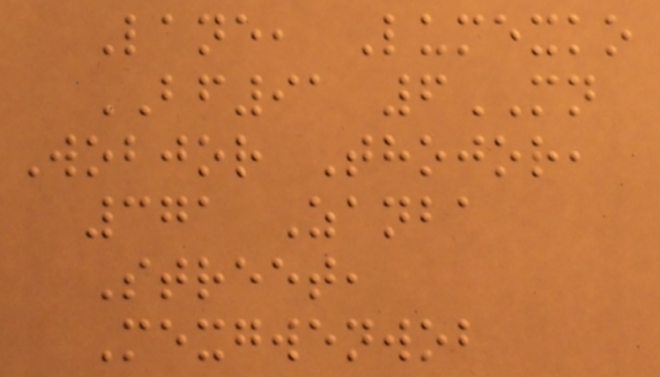Lane, Lumexko
BF91 6MN
Wobjor Thojor,
371 Zanba
Street,
Mexgwenwob
